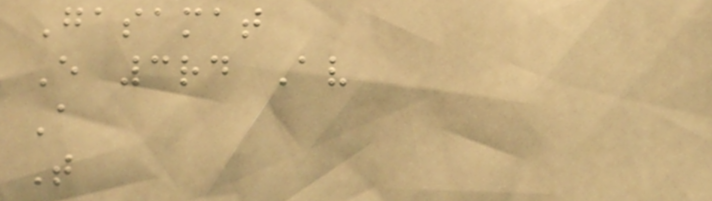Gasamat
E 3rd Av
A
T
